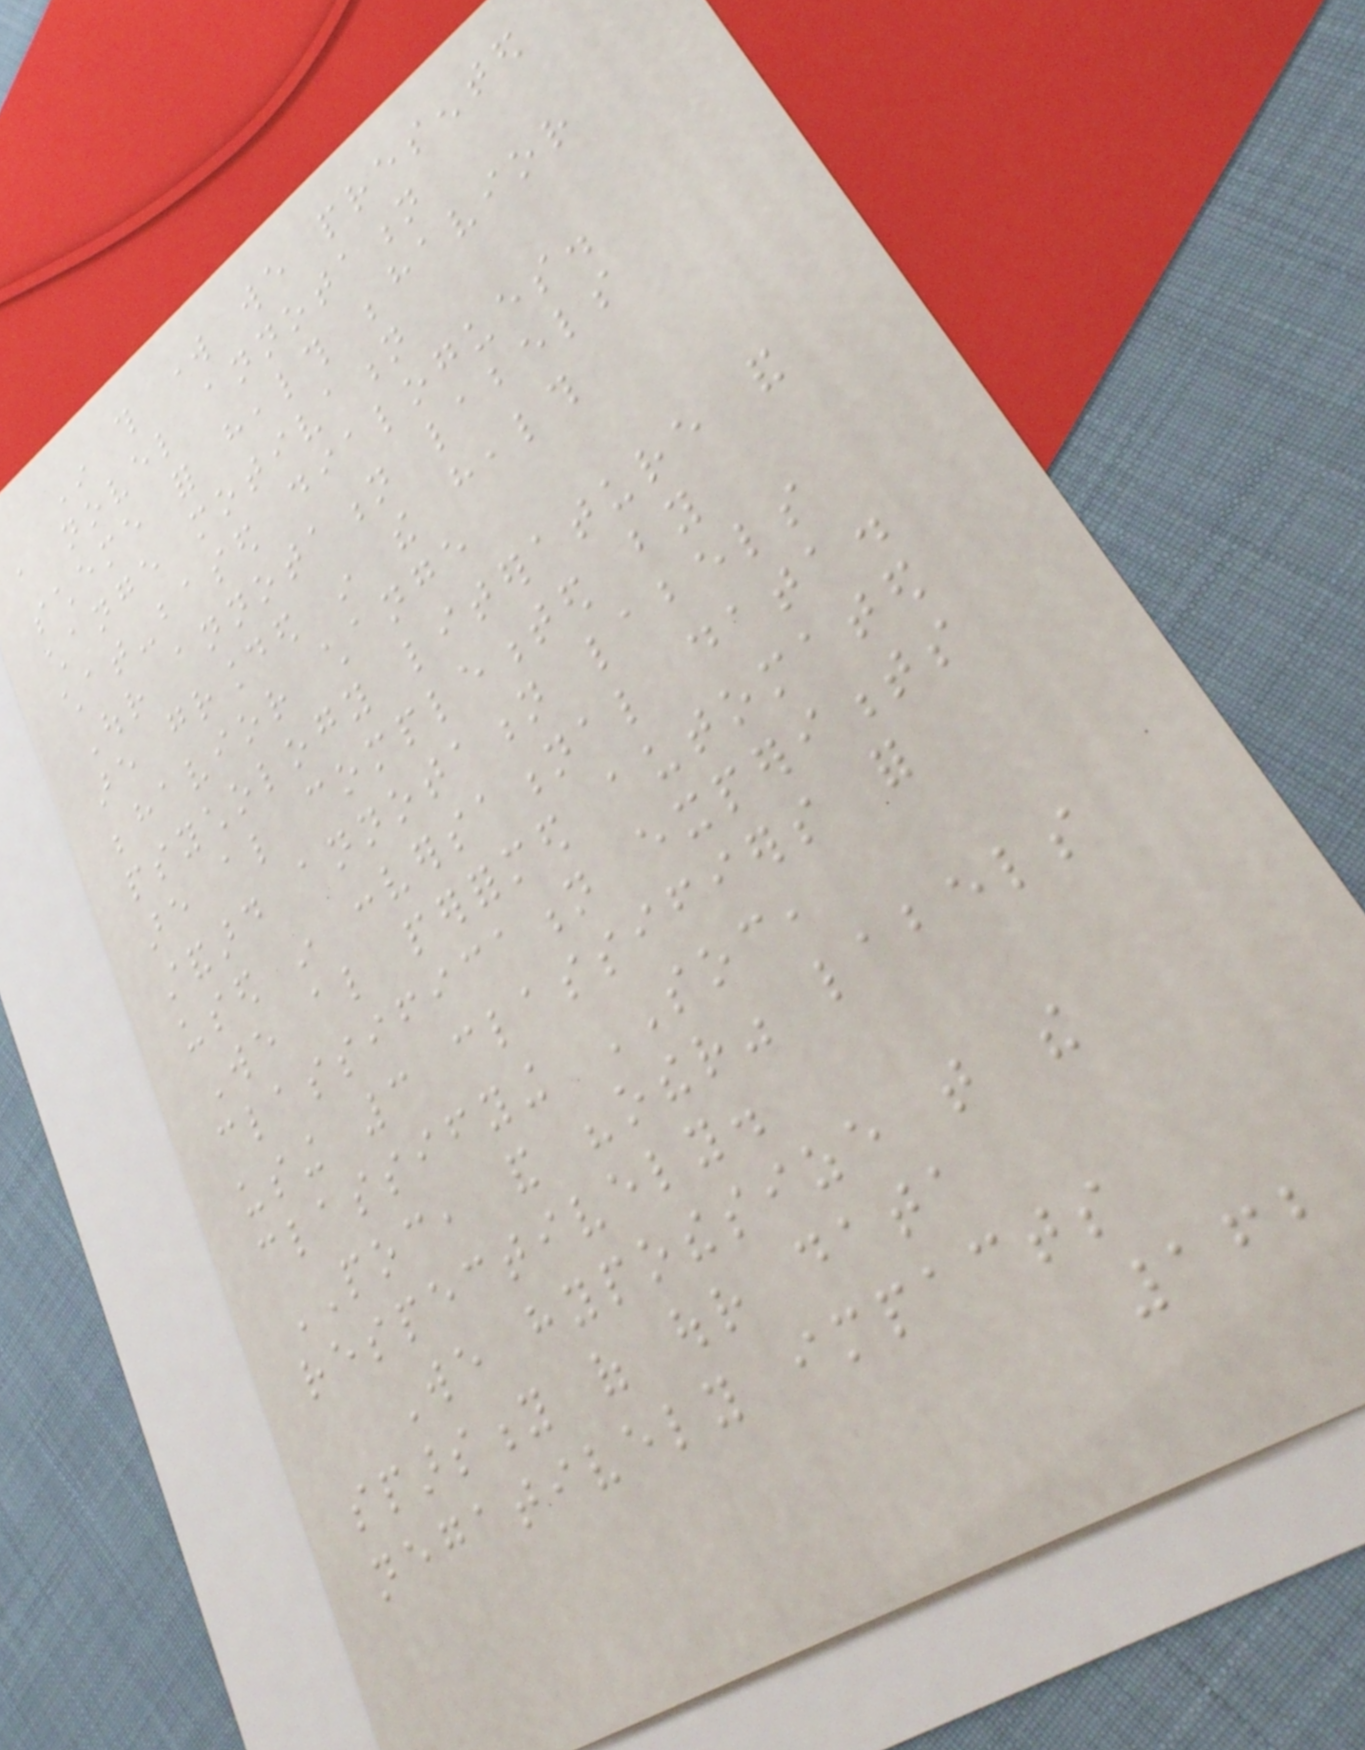In this work we presented
a novel annotation
scheme for health behavior
change motivation
chat-based dialogues.
Our annotation labels
are grounded in the health
behavior change
psychology literature and
are also complemented by
standard annotation labels
used in conversational data.
We also performed automated
classification experiments
using 3 classifiers for
classifying SOC,
POC, and "other" labels
respectively.
We hypothesize that the
sparsity of our data
negatively impacts
162
